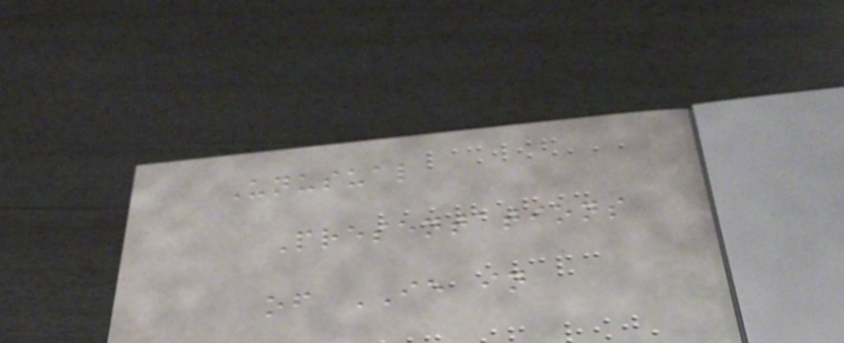Unusual
Presentations
of IE in
